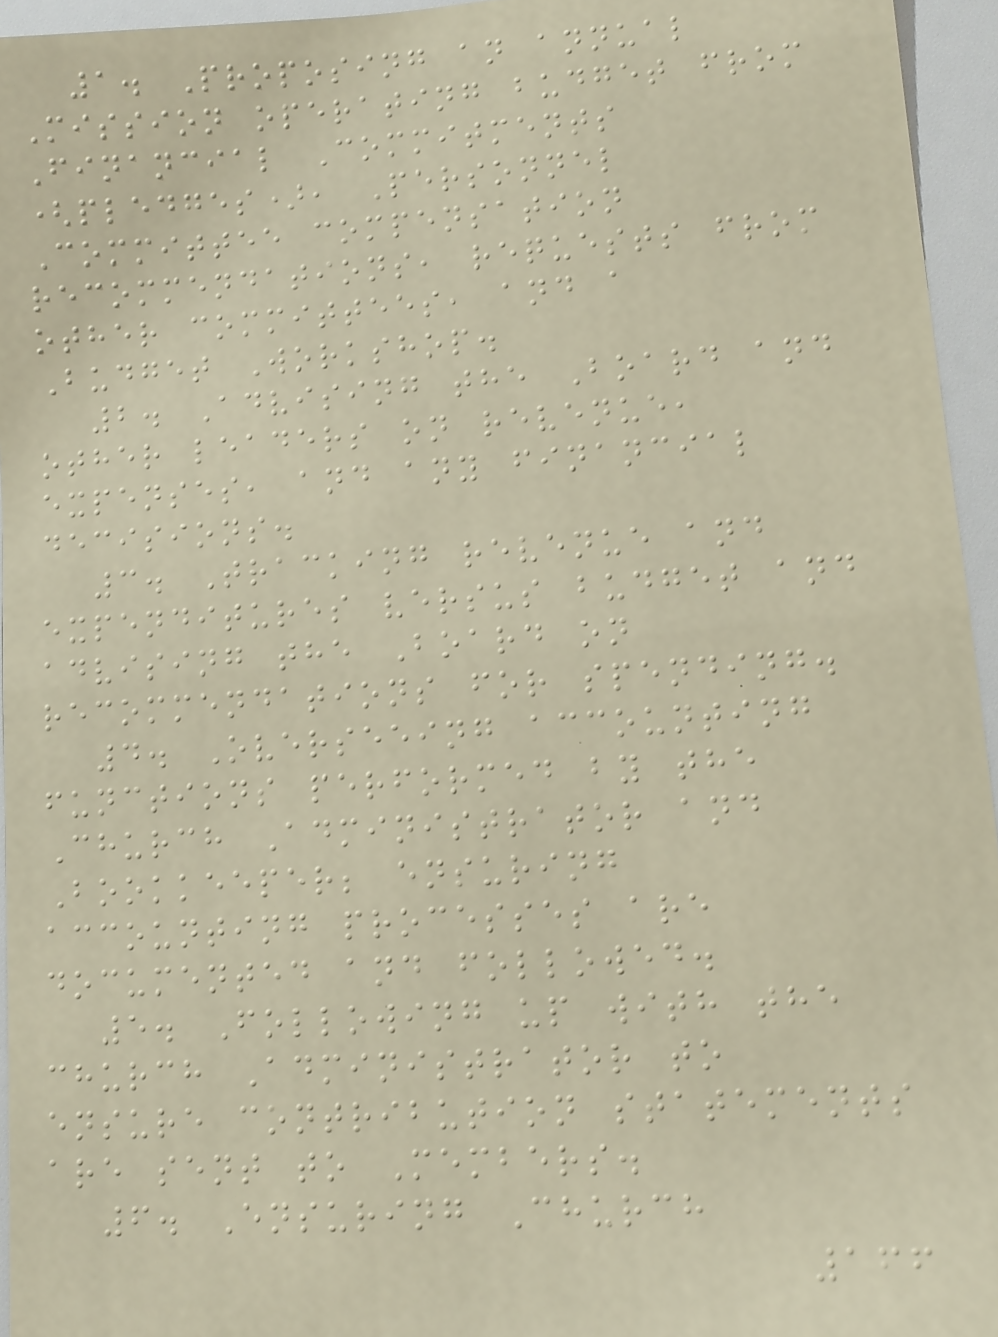1. Proposing an annual
Mission operating budget from
Financial Commitments
(pledges), Personnel
Committee compensation
recommendations, requests from
other committees, and a
Budget Workshop.
2. Advising the Board and
other leaders on revenue,
expenses, and any financial
decisions.
3. Tracking revenue and
expenditures versus budget and
advising the Board on
recommendations for spending.
4. Overseeing accounting
functions performed by the
Church Administrator and
Bookkeeper; ensuring
accounting processes are
documented and followed.
5. Following up with the
church Administrator to
ensure contribution statements
are sent to Members.
6. Ensuring Church
166
